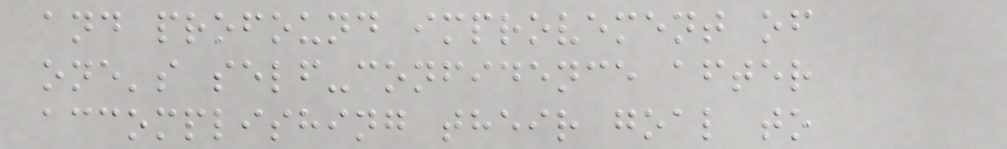and profound improvement of
one's self-confidence after
accomplishing their goal to
